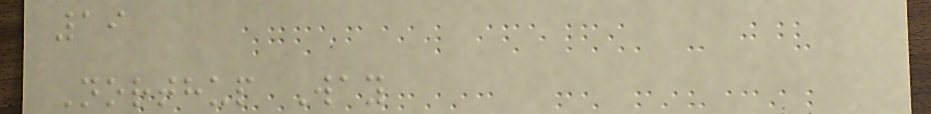19
Northup Way
